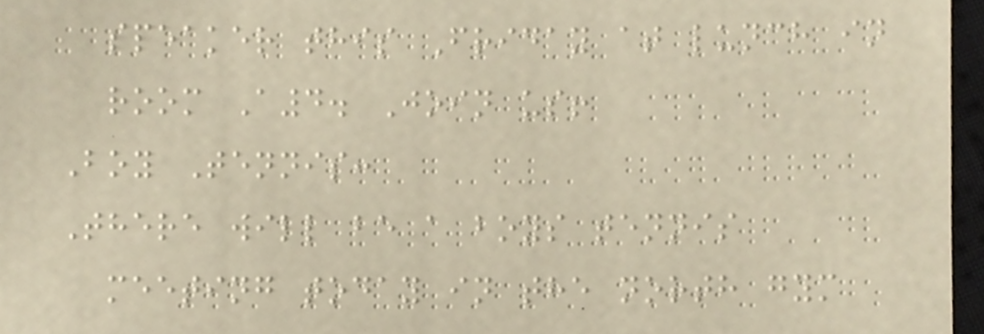speaker this Friday at lunch in
room A4. Join us!
Boy Tennis:
There will be a boys tennis
meeting today in the north gym
